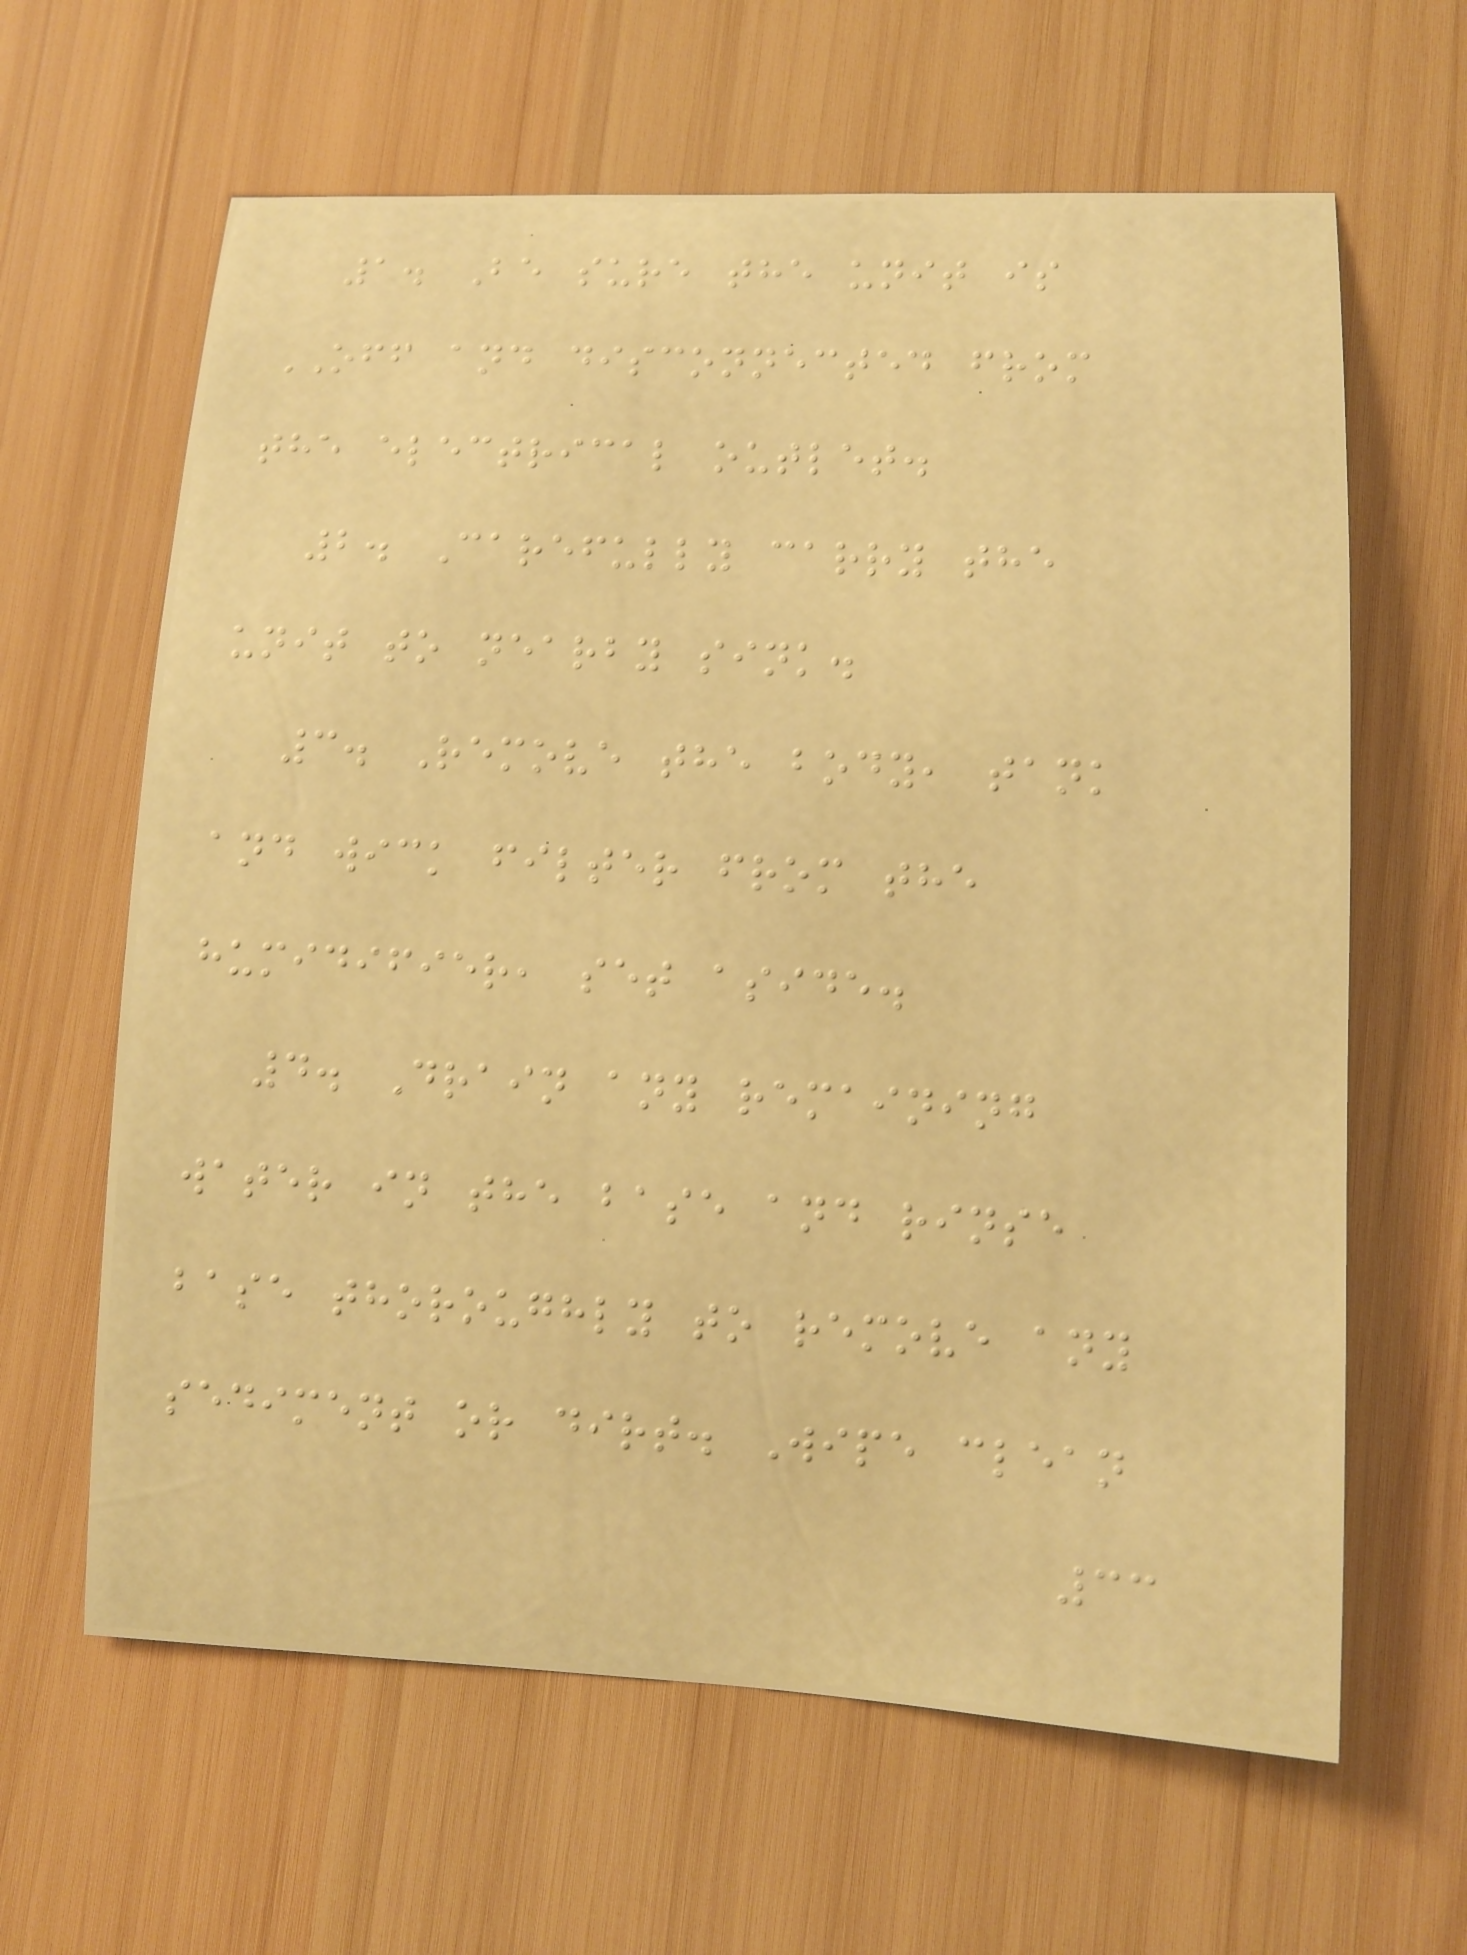1. Be sure the unit is
OFF and disconnected from
the electrical outlet.
2. Carefully carry the
unit to nearby sink.
3. Remove the body, tank
and wick filter from the
humidifier, set aside.
4. Drain any remaining
water in the base and rinse
base thoroughly to remove any
sediment or dirt. Wipe clean
33
